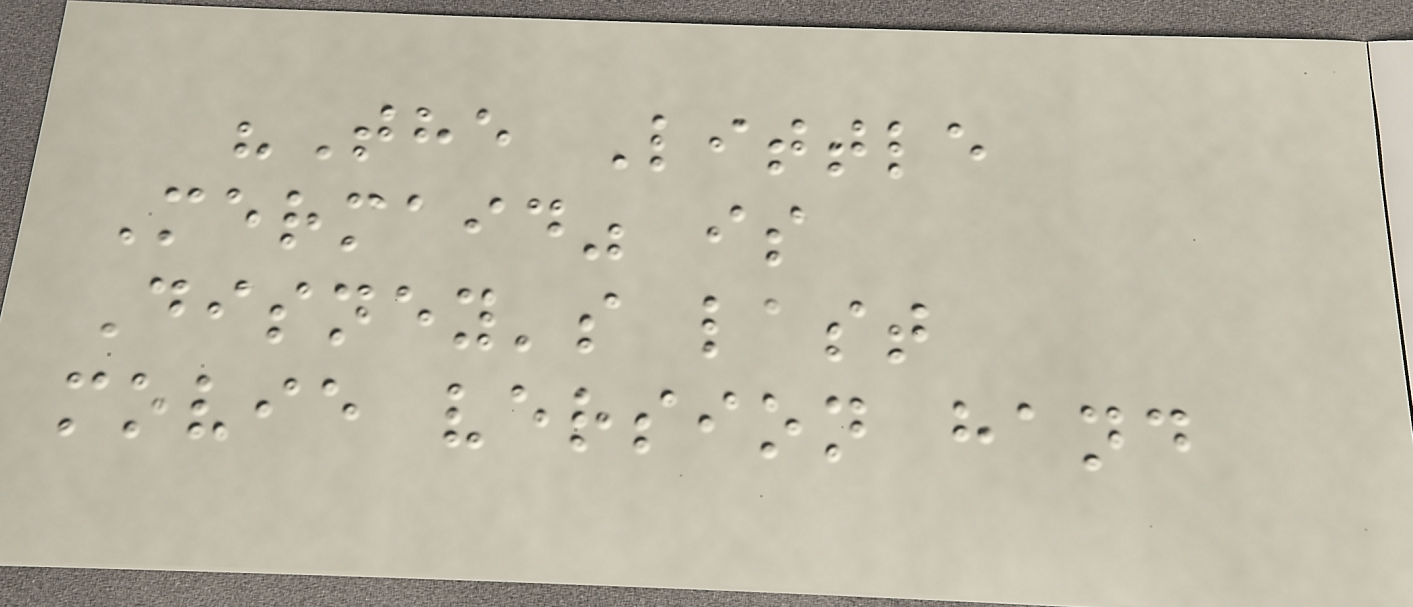"The Little
Mermaid" is
Disney's last
movie version hand
